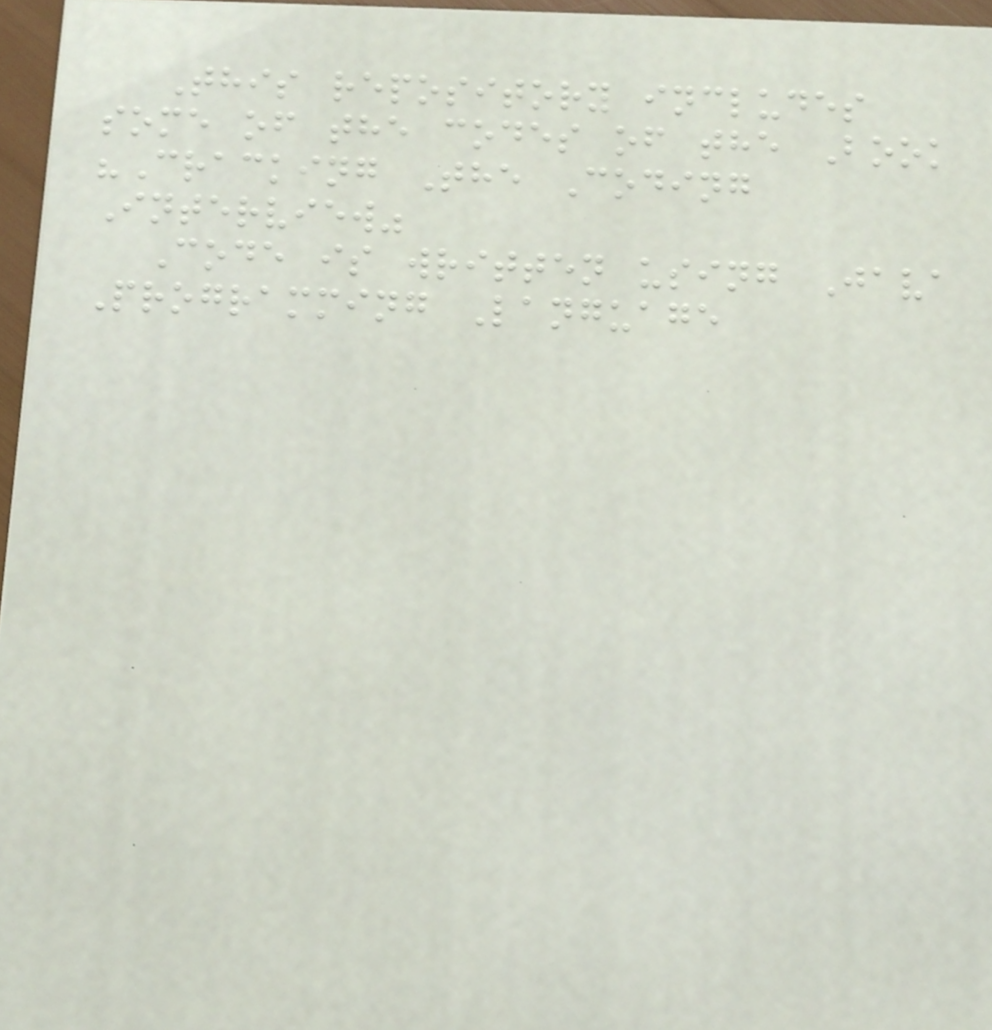This repository includes
some of the codes of the Book
"Cracking The Coding
Interview"
Code is written using Java
Programming Language
